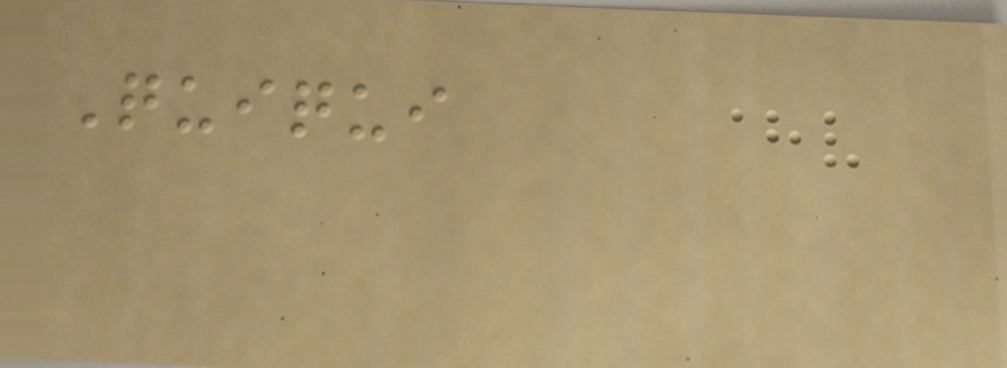Quiqui
